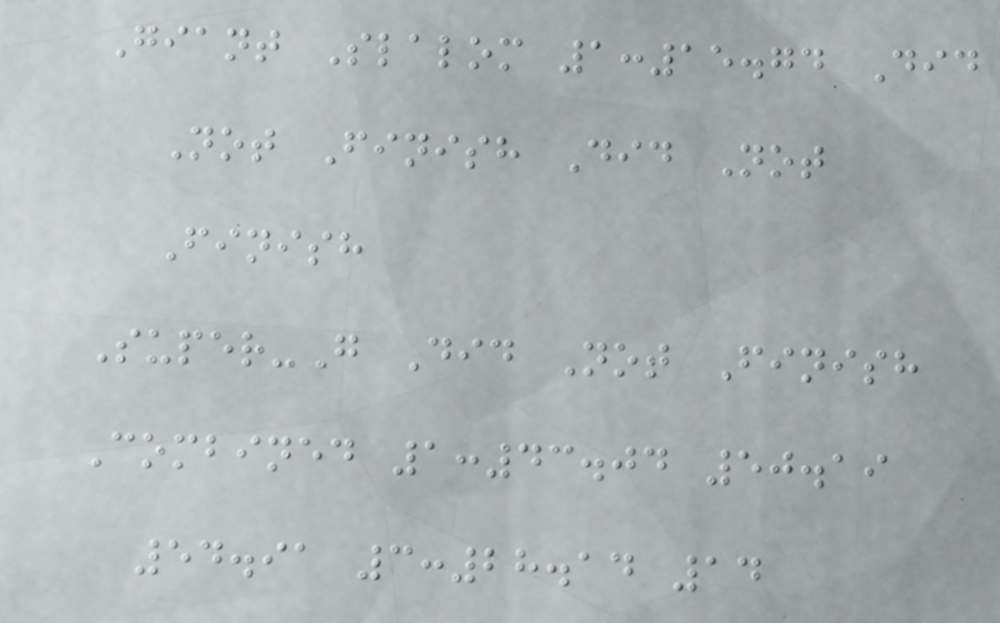Giant Slalom 1:15.74 Did
Not Finish Did Not
Finish
Super-G Did Not Finish
Combined 1:43.04 50.19
54.91 3:28.14 14
